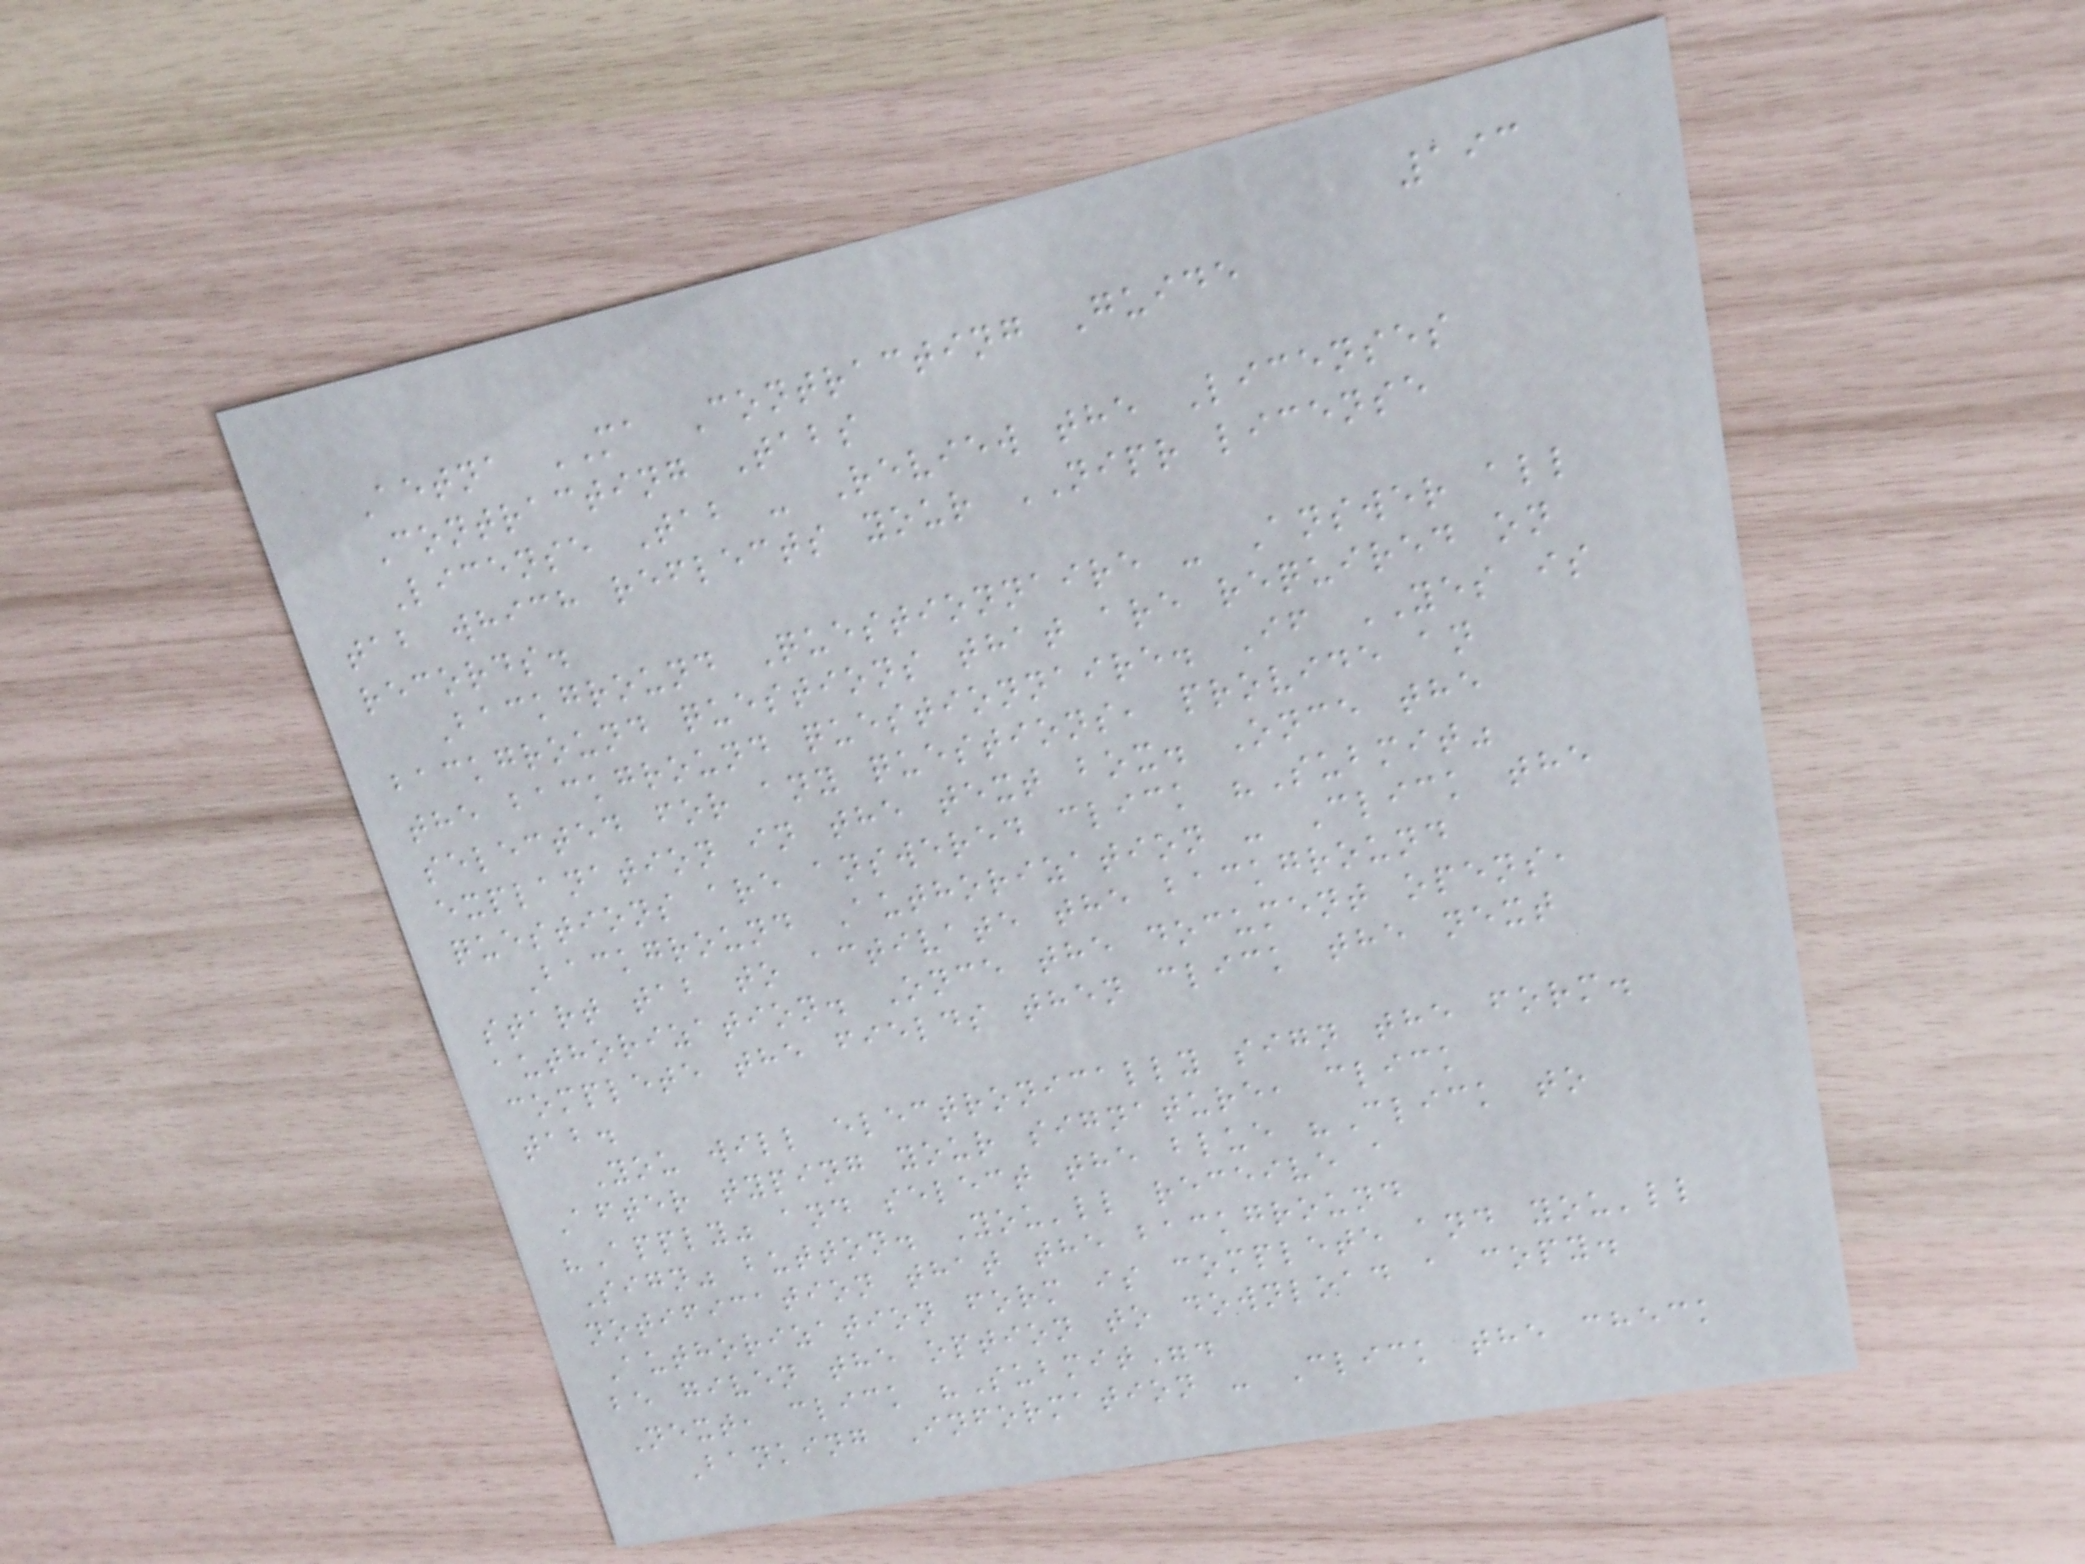193
Aetna MA Contracting Guide
Contracting Tabs
License Tab - Review the Licenses
tab which reflects your NIPR license
records.
Background Questionnaire - Answer all
background questions that are required on
the background questionnaire. If YES is
selected for any questions, provide an
explanation in the text box. Once the
questions are answered click "Submit"
Background Authorization - Click the
start tab to activate the background
authorization. Once the document opens,
complete the fields then click the next
tab.
You will electronically sign the form.
After typing your signature, click
"Apply" and select the blue "Click to
Sign" button. You'll receive a
notification that the background
Authorization form is complete and you'll
be given the option to download a copy.
Next, click "Submit".
Banking Information - Click the check
